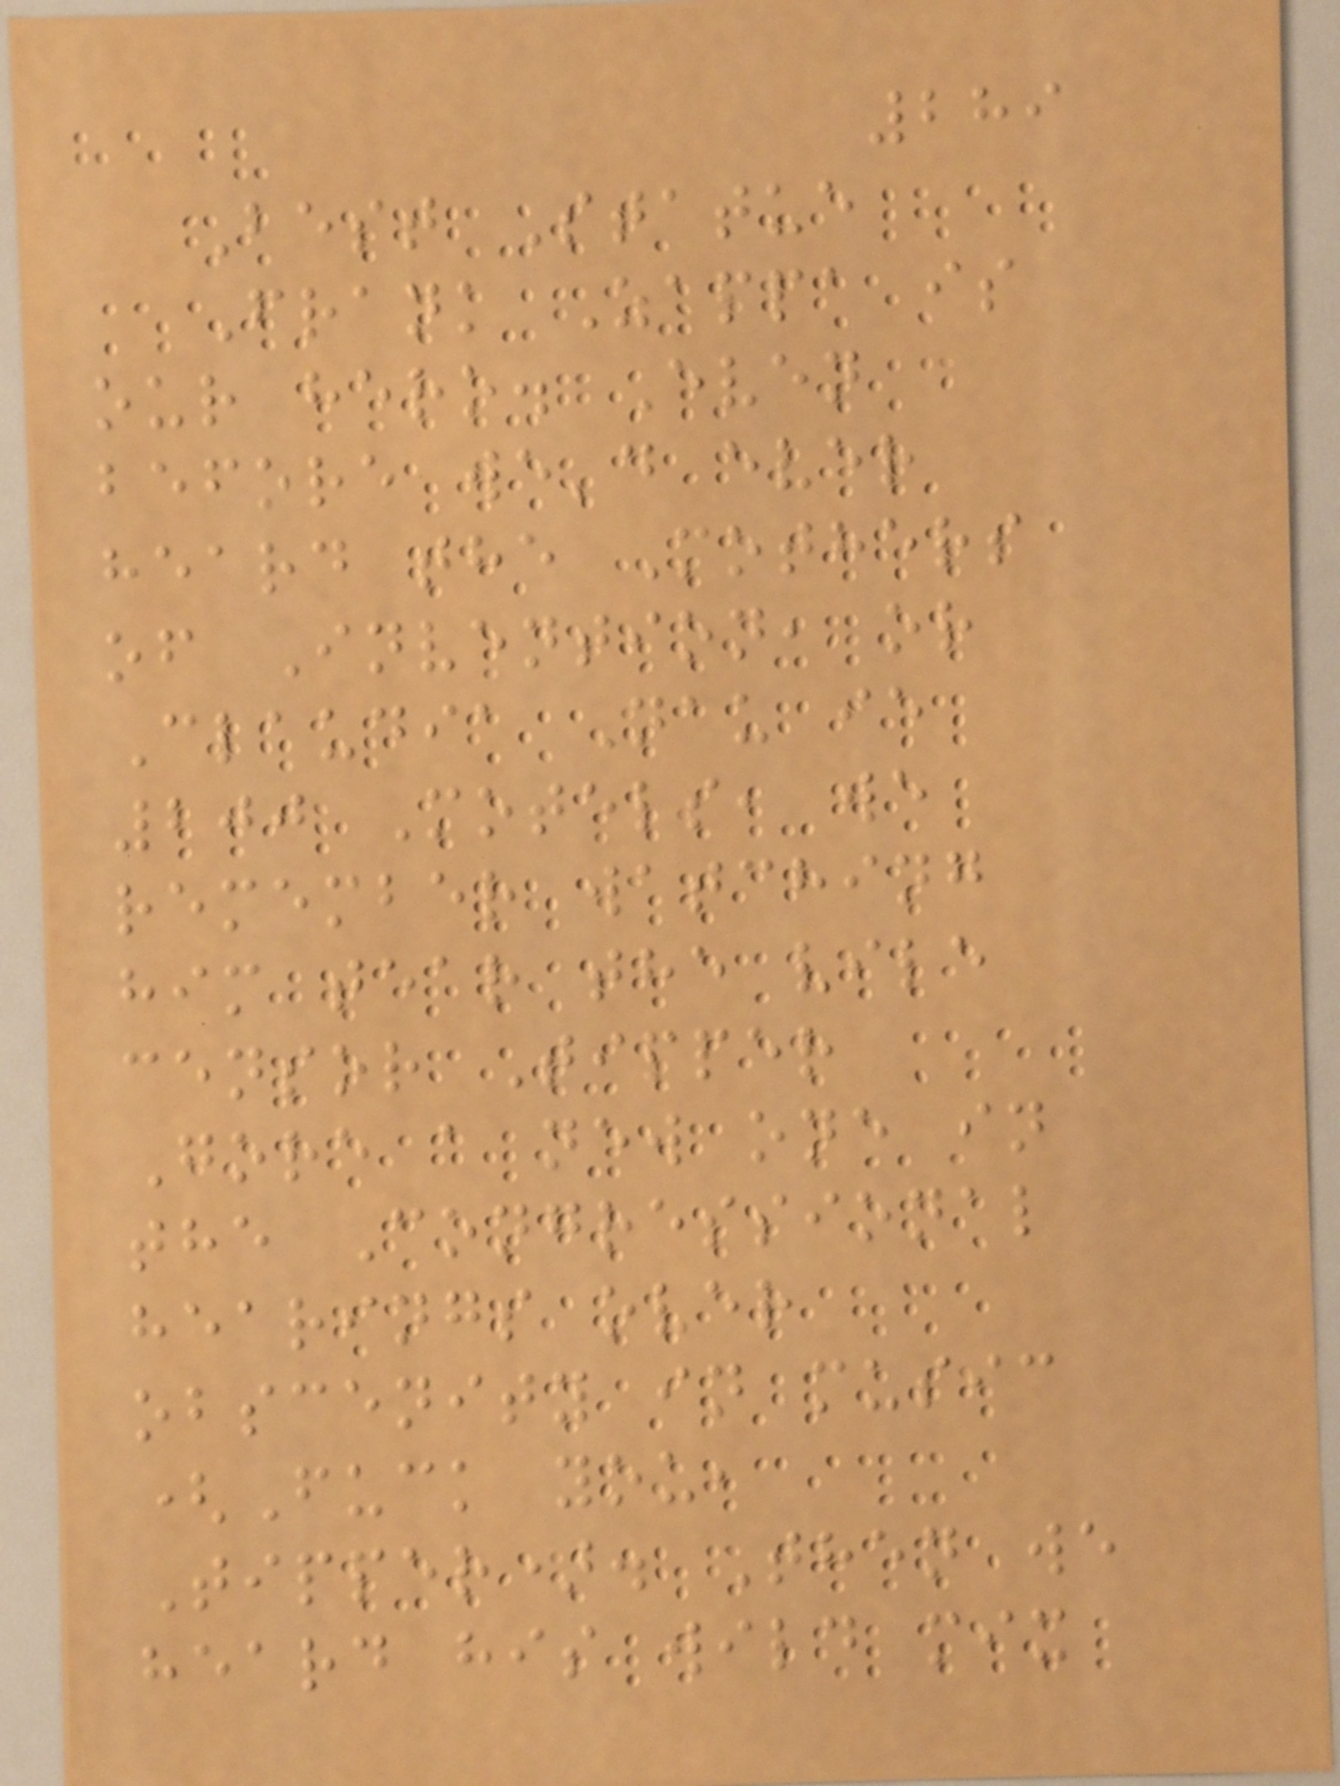289
Best Statue
Frank Zappa is
our hero. Even
before we'd ever
heard the Mothers
of Invention, or
Claudia Nau ie
200 Motels, we
remember watching
him tear the vile
censor Tipper
Gore a new one in
the Congressional
hearings over
obscenity in music
(Fuck you,
Tipper). Then we
heard his wild mix
